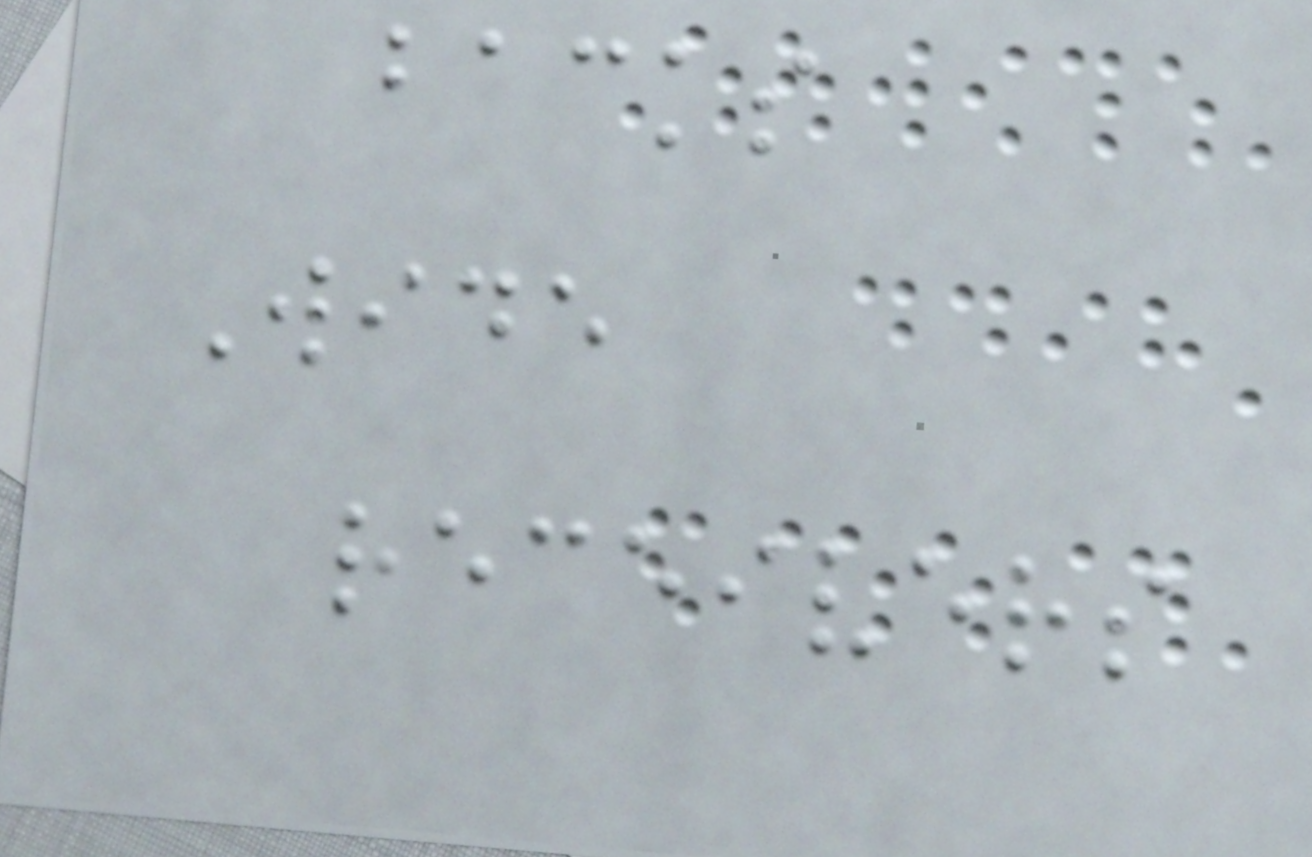backs
Wide
receivers
